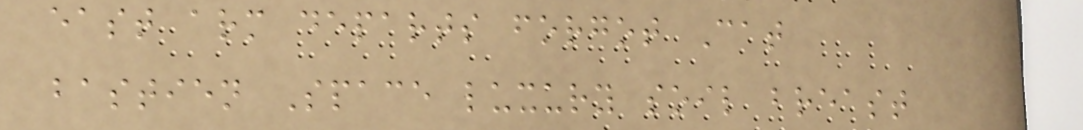east arm departs forgot Cat
bastien Space luxury soil breast
